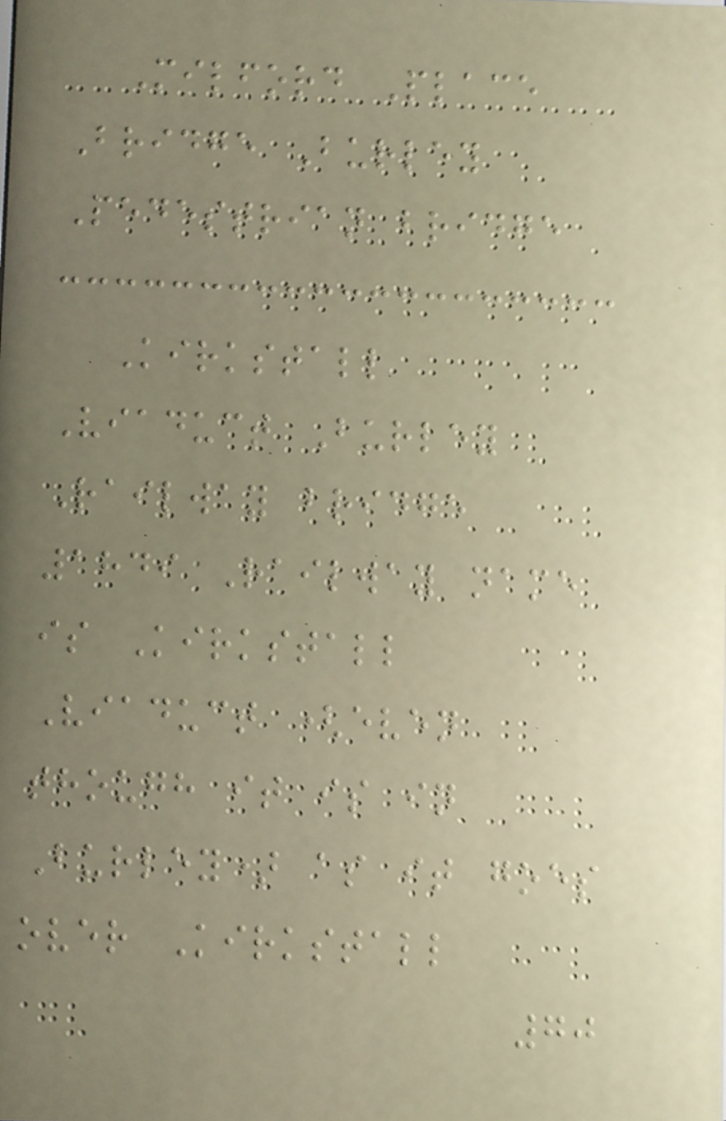Milford Place
Bridge Burley
Pedestrian bridge
Kirkstall
Viaduct Burley
Railway bridge
1849 Railway name
is Kirkstall
Viaduct (even
though it is in
Burley) as it goes
over Kirkstall
70
